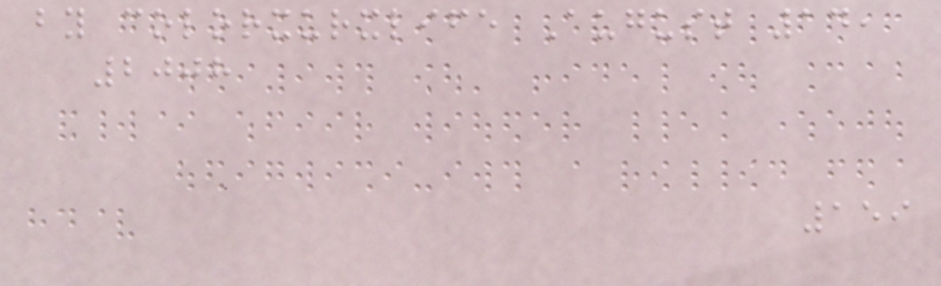by colorxurxlife August 14,
2008
159
